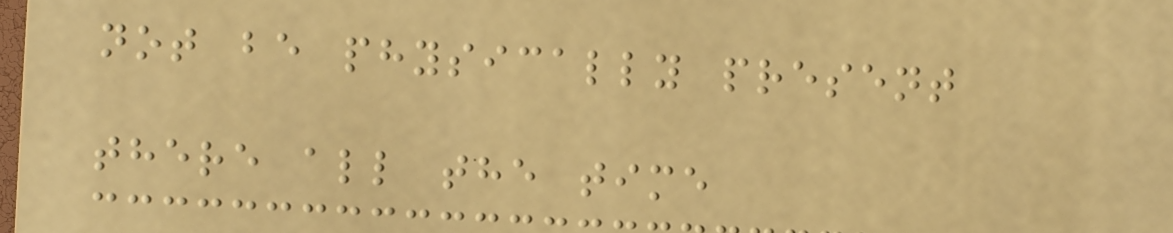not be physically present
there all the time
